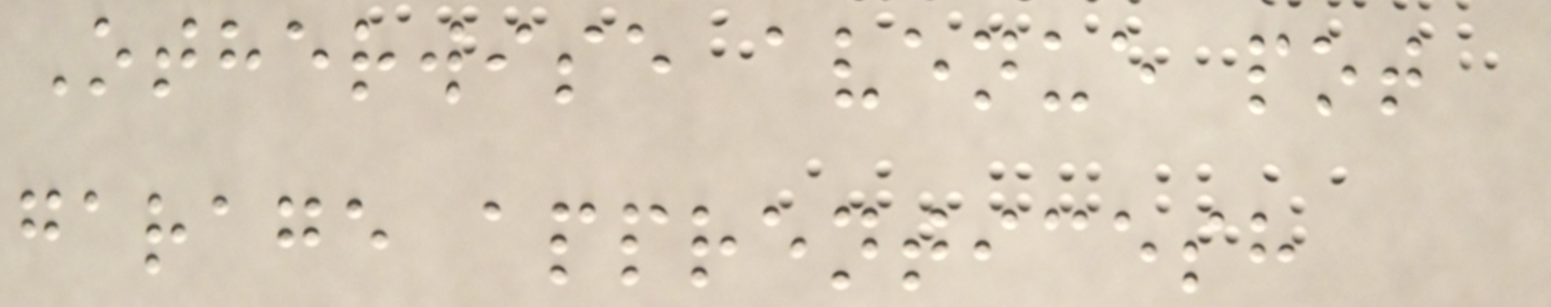Otherwise avenue pot
garage apprenticesh
